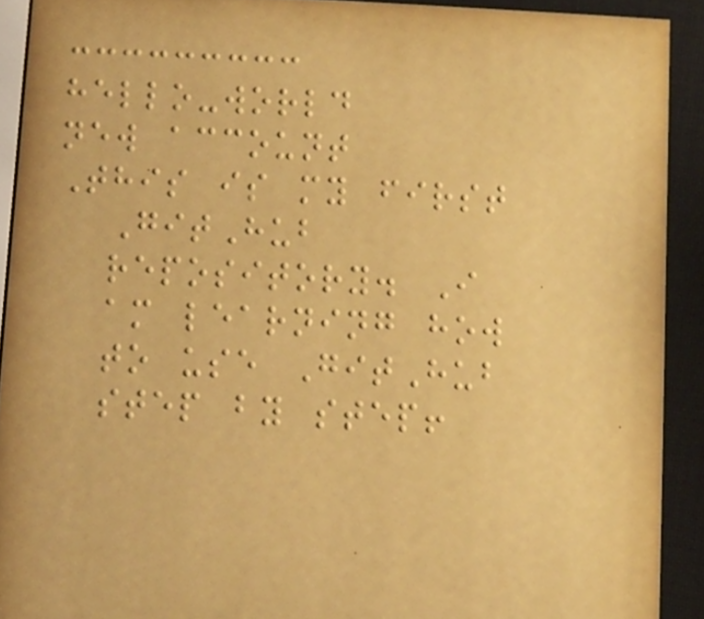hello-world
new account
This is my first
GitHub
repository. I
am learning how
to use GitHub
step by step!
